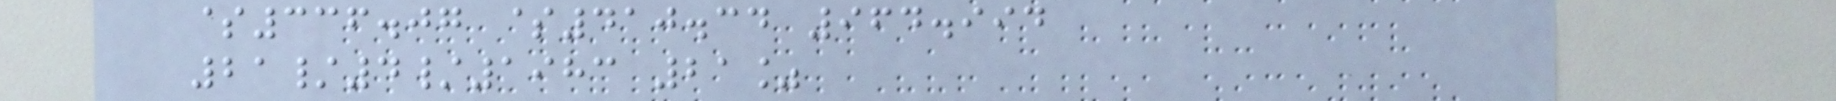$336.07 $410.34 964.994
21/4/1983 21%
